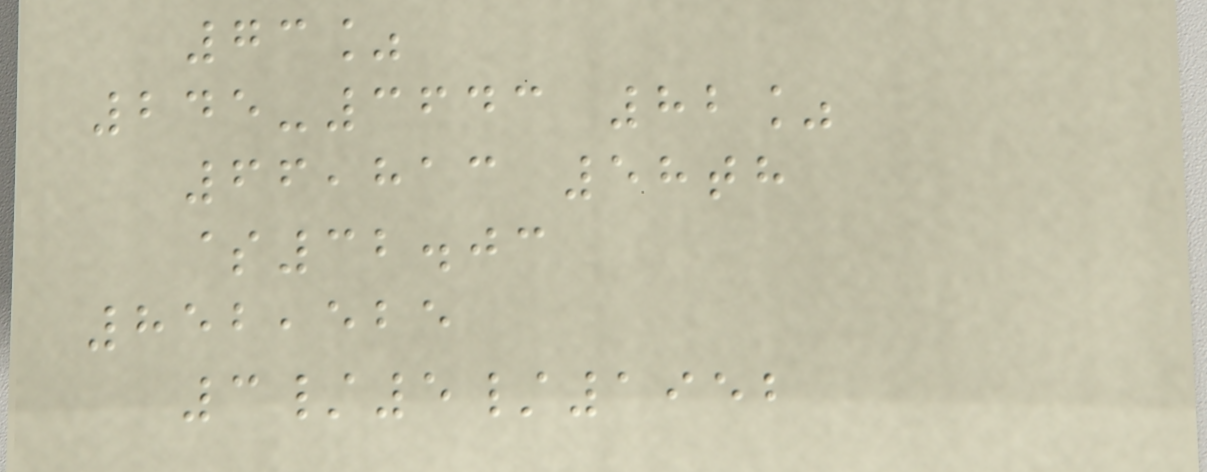73%
245-3643 82%
66,813 58th
$32.03
852,525
3/5/1952
